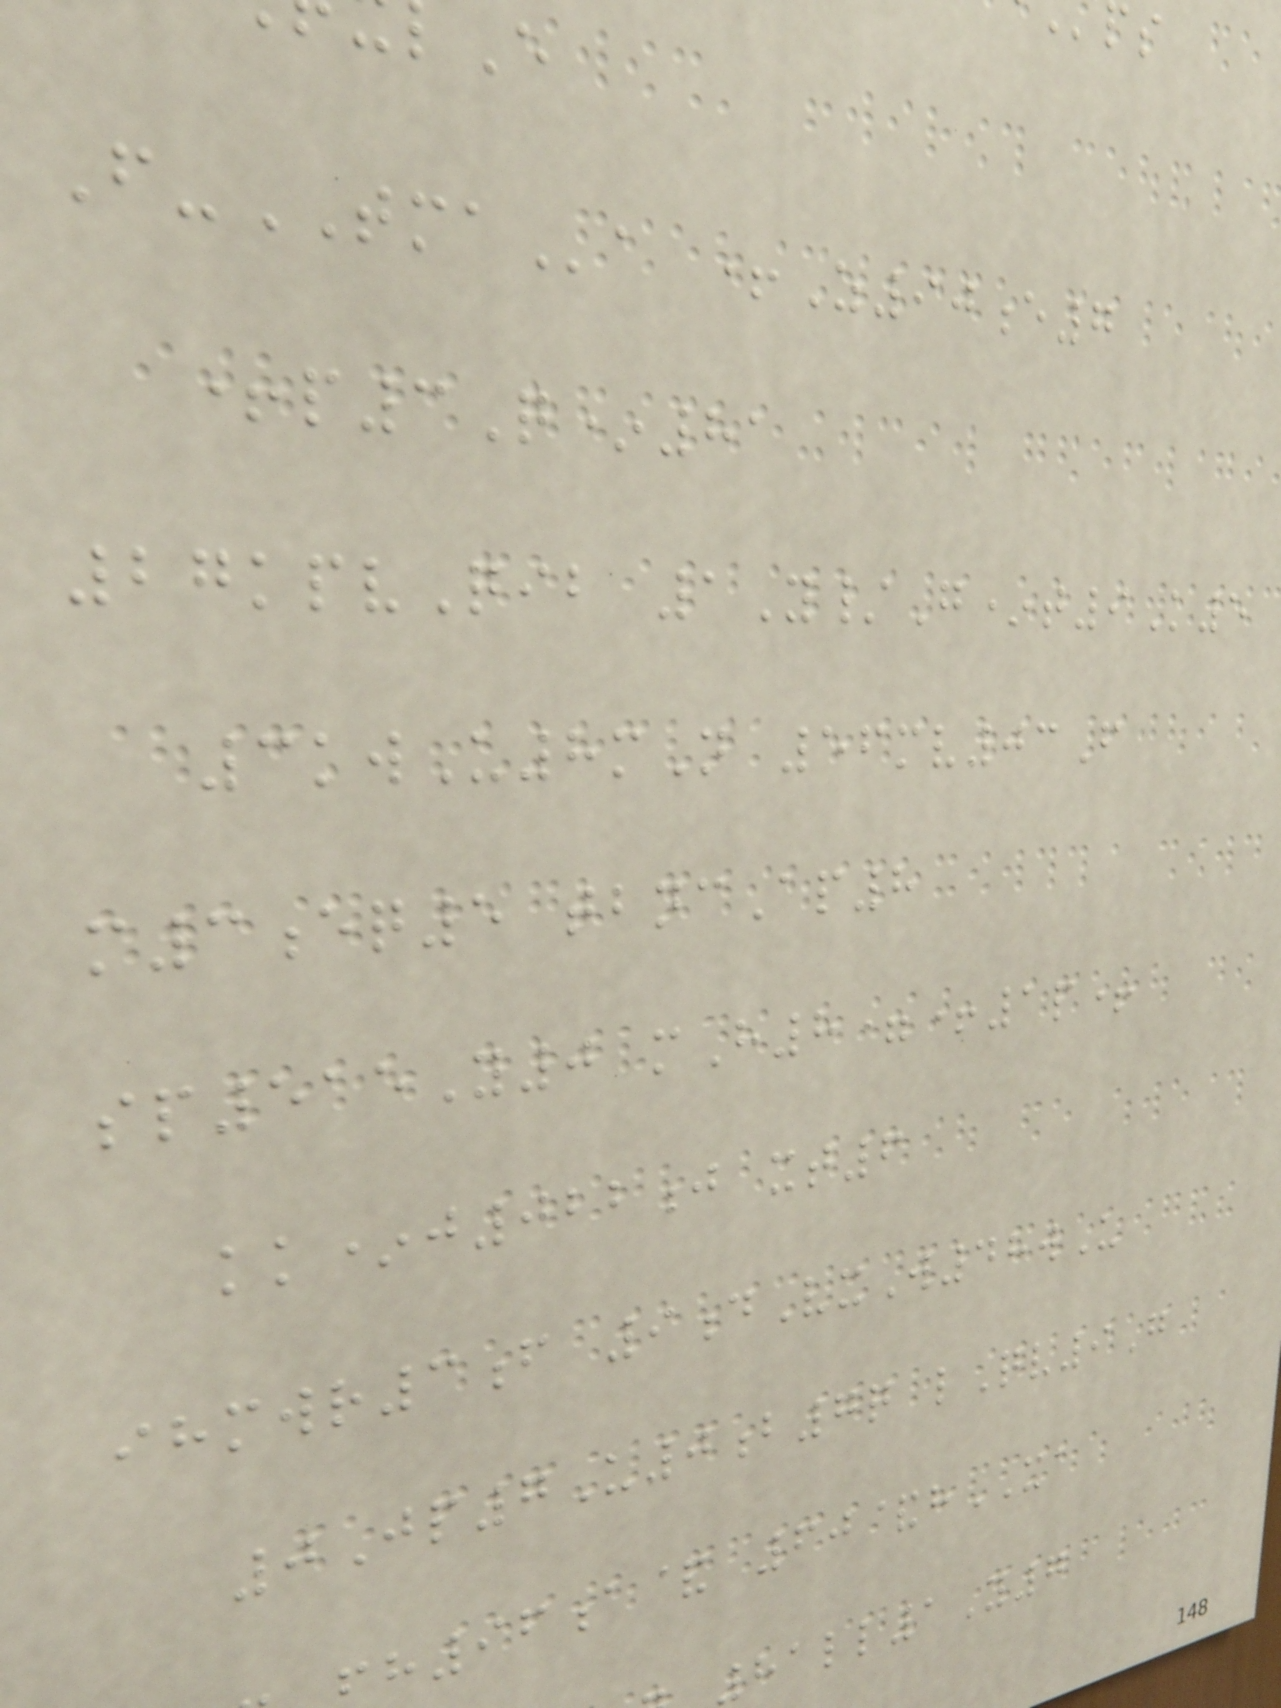F-TMAa +Z90e7
+p3Q*81
27kpvQib 1Y/G*t9K5
3kwU8mN 56mv03F
m3eq5 tbncAp8
sp515Y0 mH8=+1p+
kk*j022j xt6
ihmwr3f 9dVxW48wU
0Jp7U0b7q lQv9G
h96a& 60&hXA
81ll1Y7
